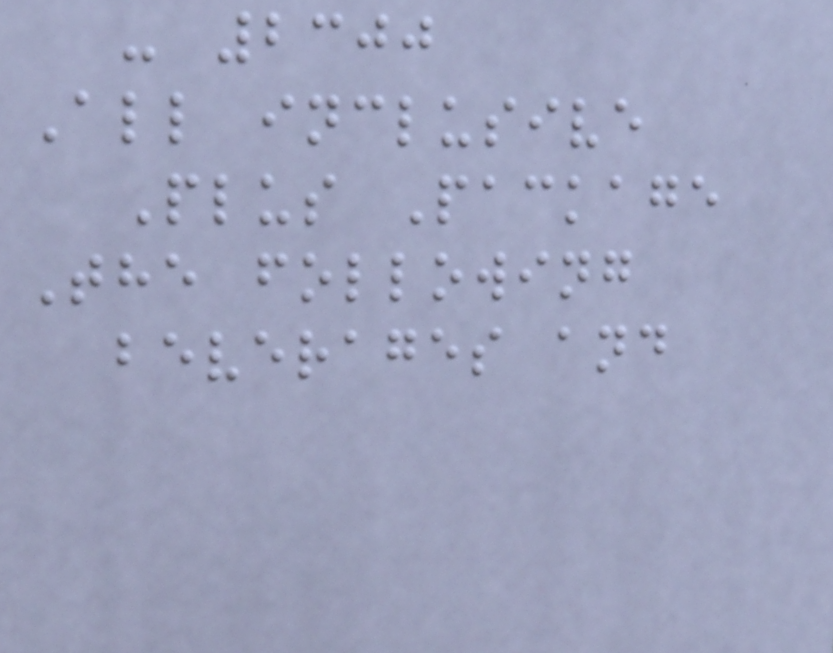- 2300
All inclusive
Plus Package
The following
beverages and
